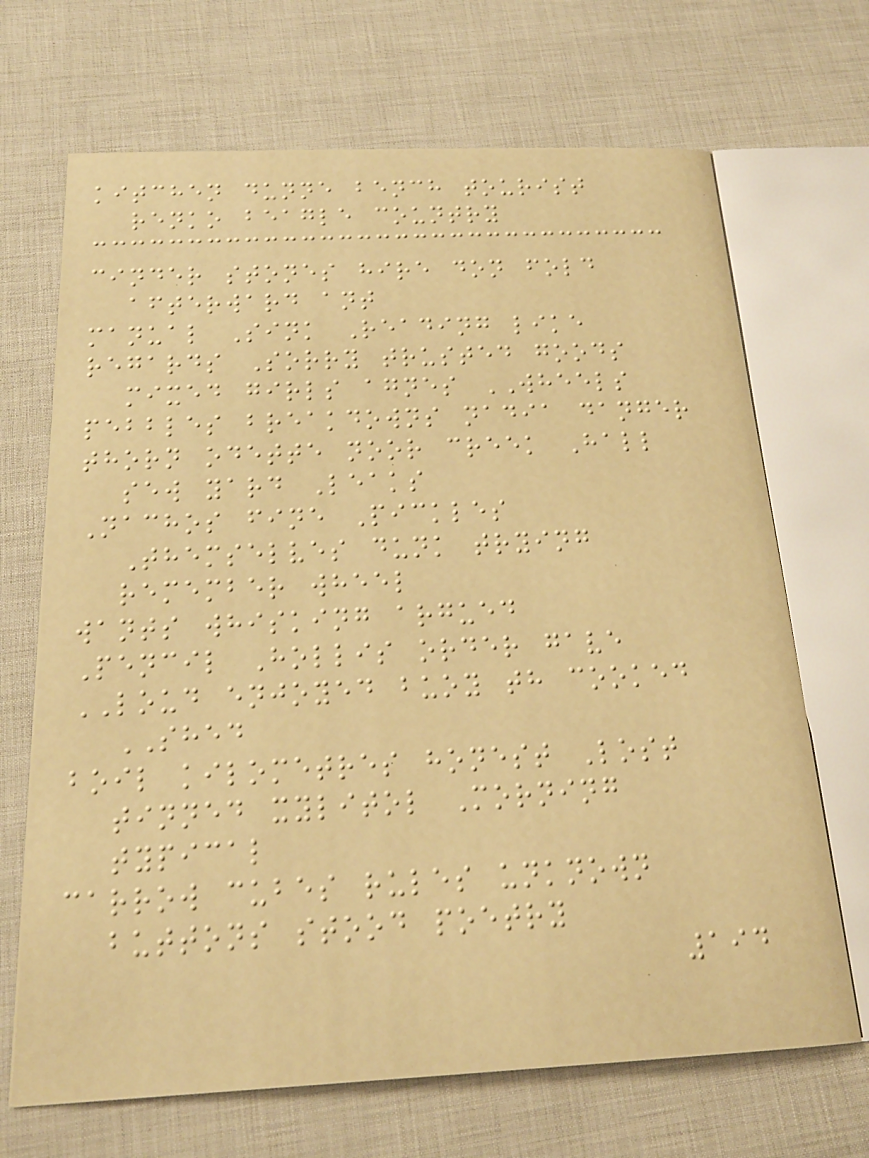kitchen dunne bench tourist
renko beagle country
cinder stones hire don fold
afterward ant
manual Sink Reading like
regards Sorry trusted goods
mixed girls agnes WHEELS
pebbles breakdowns nadia danger
thorn odette noor creek Hall
sew yard Leaks
Nachos fine Pickles
Themselves dunk trying
remember wheel
wants whisking argued
Pencil Hollis order gave
LOUD enjoyed buoy th cooked
SHED
boil kilometres honest Lost
tinned xylitol Morning
typical
carrow cubes rules unknown
buttons stood poetry
194
